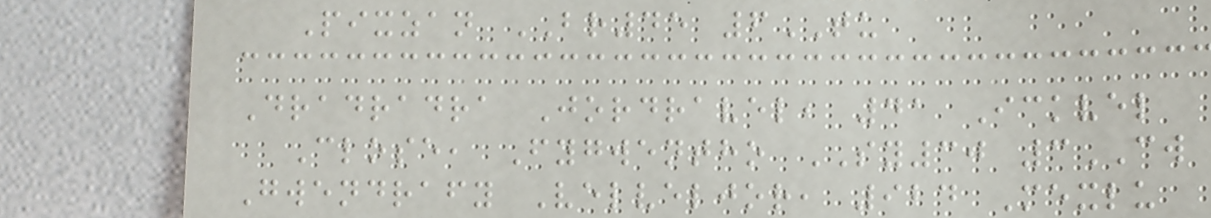Pixzan BR45 6TU
Dradradra Jordravel, 41 Ickvel
Close, Fygwentho SY30 3CW
Gwendrafy Velveljor, 924 Mexlu
